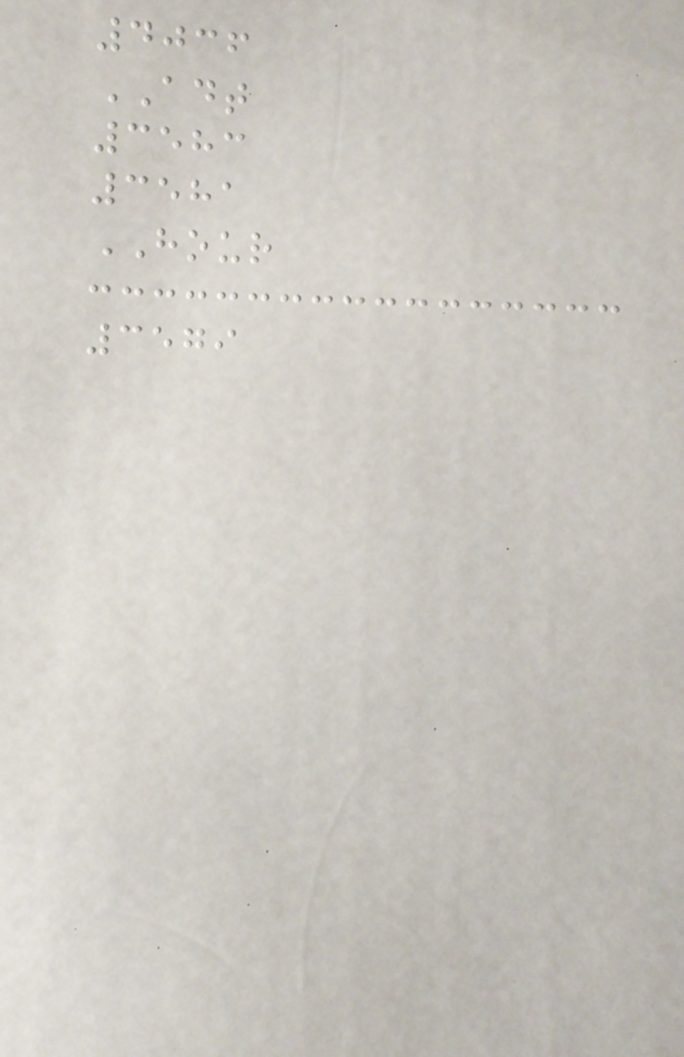4036
ADT
3583
3581
HOUR
3579
